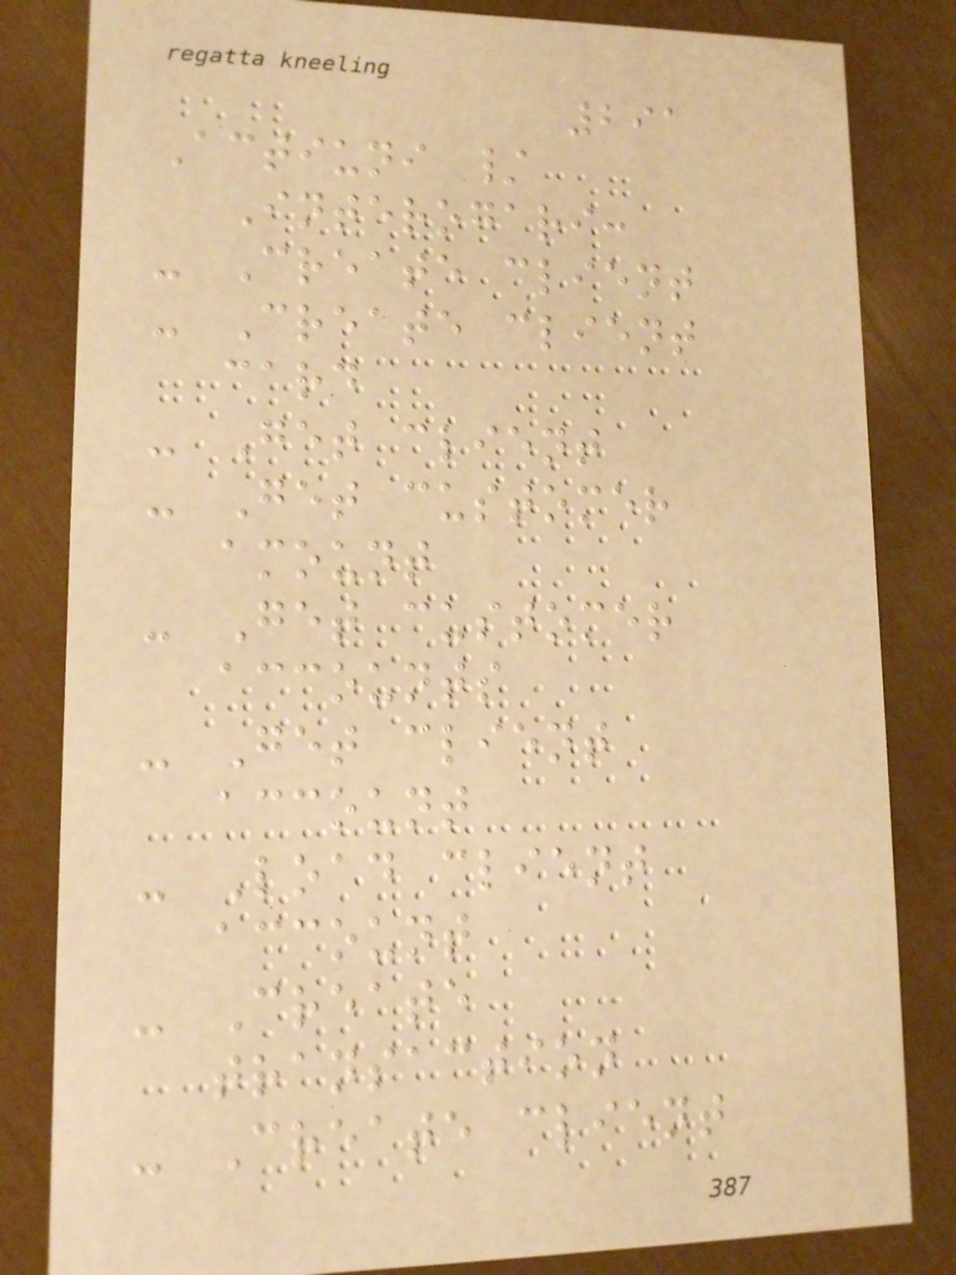291
Actiuni /
Interogari:
- Create client
- Create client
card
- Get client
- Get customer
amount
- Get customer
accounts
- Get client
account
- Load client
account
- Create
transaction
- Create client
